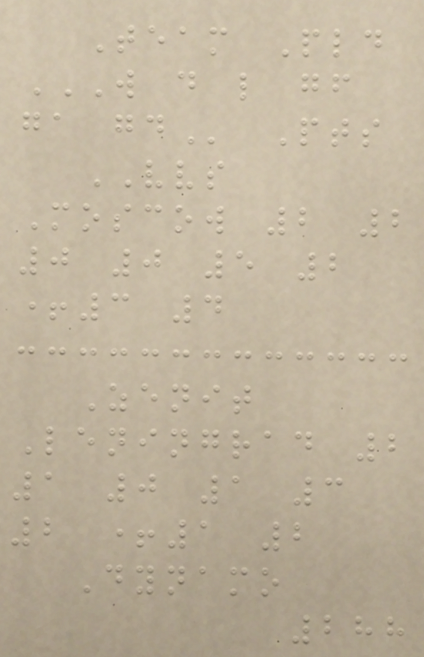Team Pld
W D L GF
GA GD Pts
VVS
Moscow 2 2
0 0 5 2
+3 4
Zenit
Leningrad 2
1 0 1 3
2 +1 2
Dynamo
288
